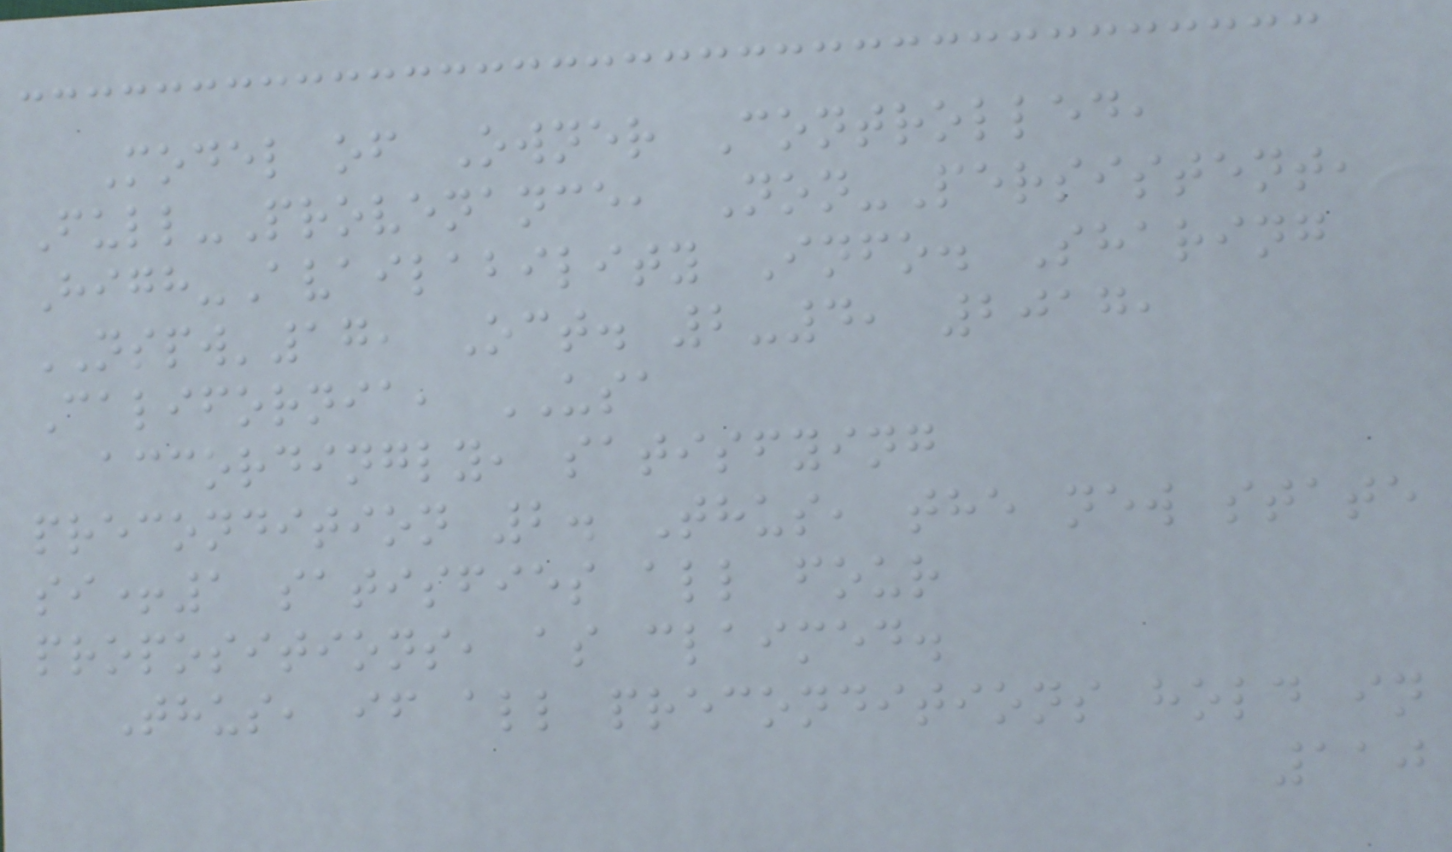Model of Owner Controlled,
Full-Provenance, Non-Persistent,
High-Availability Info. Sharing
NSPW'17, Oct. 2-4, 2017,
California, USA
accordingly, satisfying
precondition 2. Thus, the new state
si+1 satisfies all four
propositions, as claimed.
Thus, if all preconditions hold in
110
